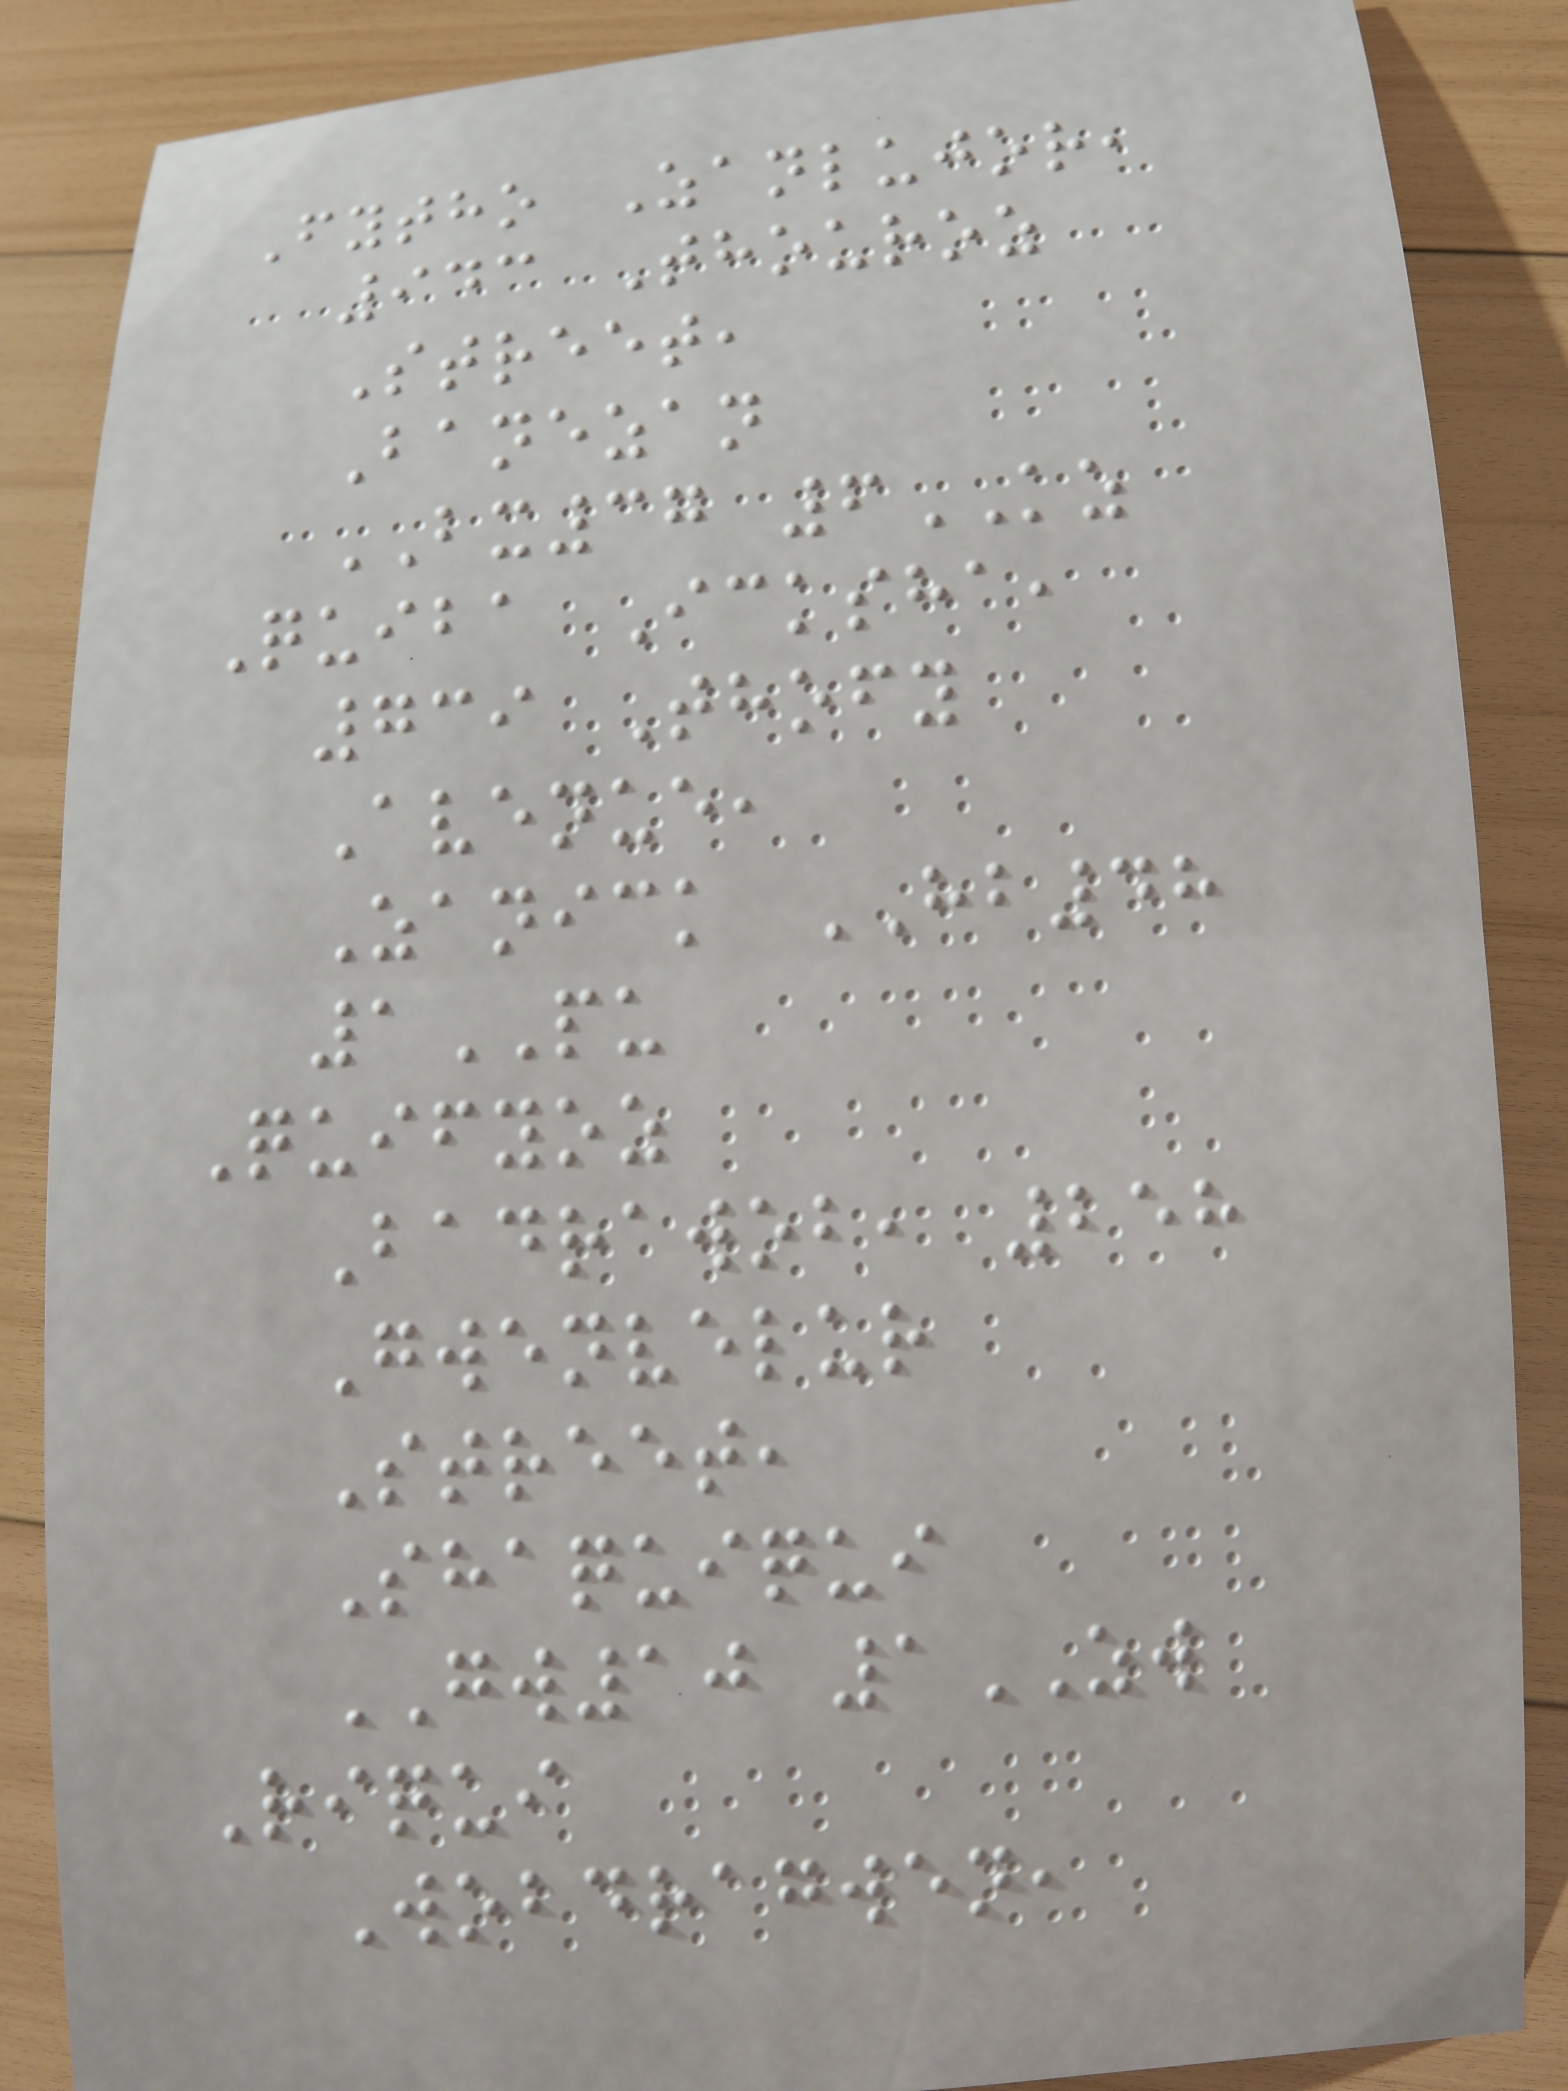Fytho Zanlujor,
943 Thouroz
Street,
Banezan
BX37 6KZ
Quiba Icksha,
739 Thofy
Avenue,
Zanick HB48
1PU
Quifyoz
Badrawob, 258
Gwenvelur
Street,
Shaquiqui
GW10 1ZW
Riqui
Wobdragwen,
